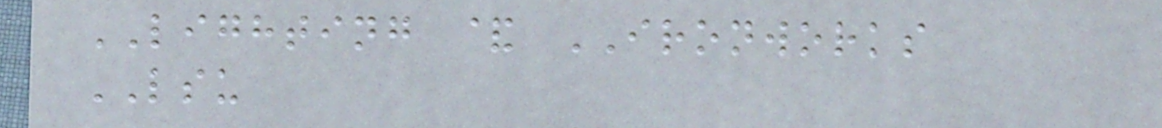LIGHTING & IRONWORKS
LSU
